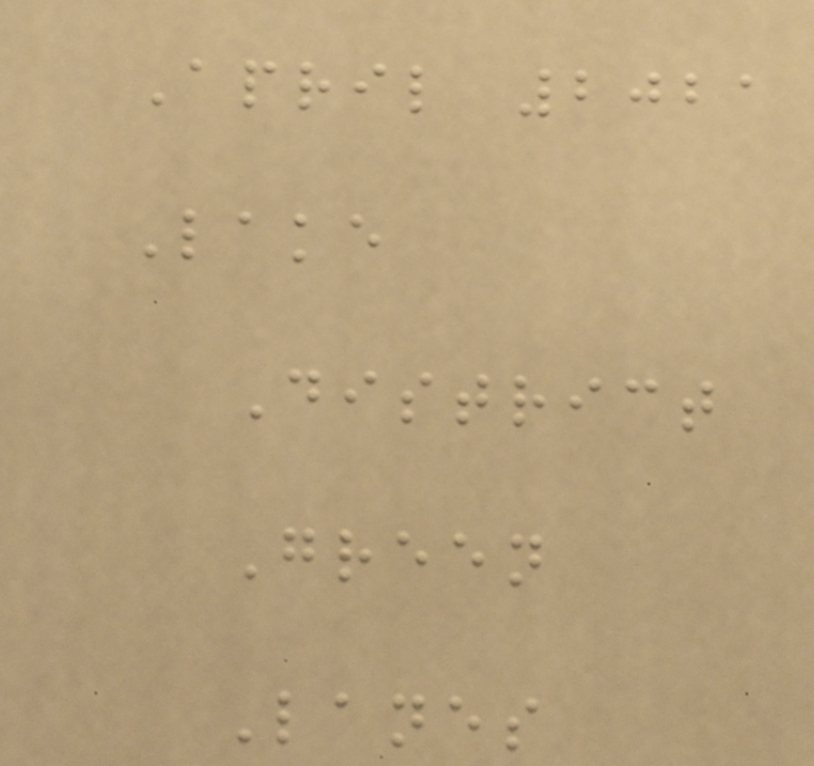April 2021
Lake
District
Green
Lanes
